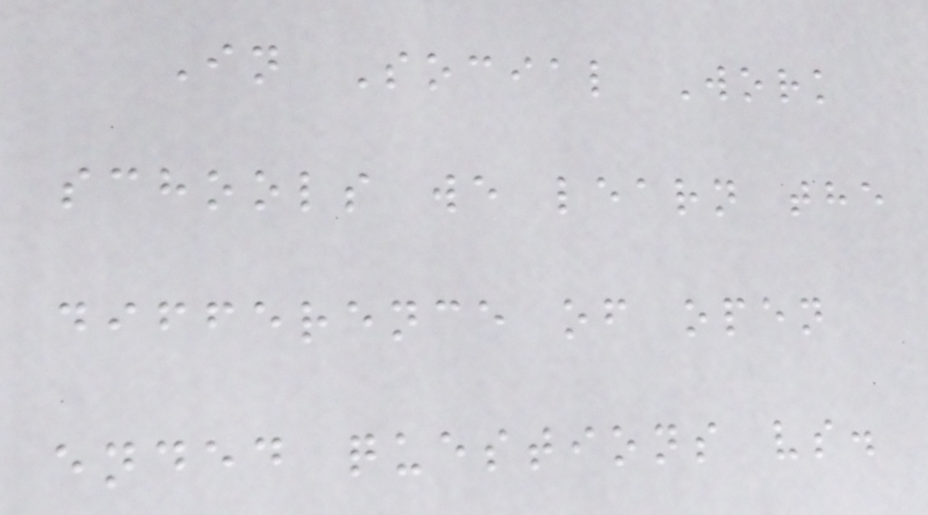In Social Work
schools we learn the
difference of open
ended questions vs.
